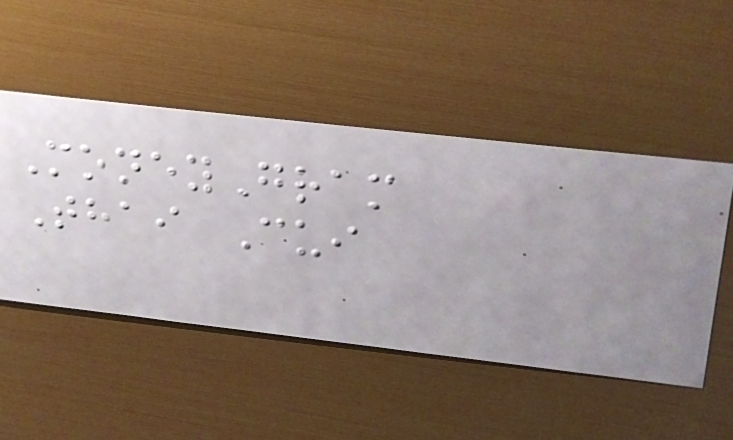MoneyGram
Thai Cui
